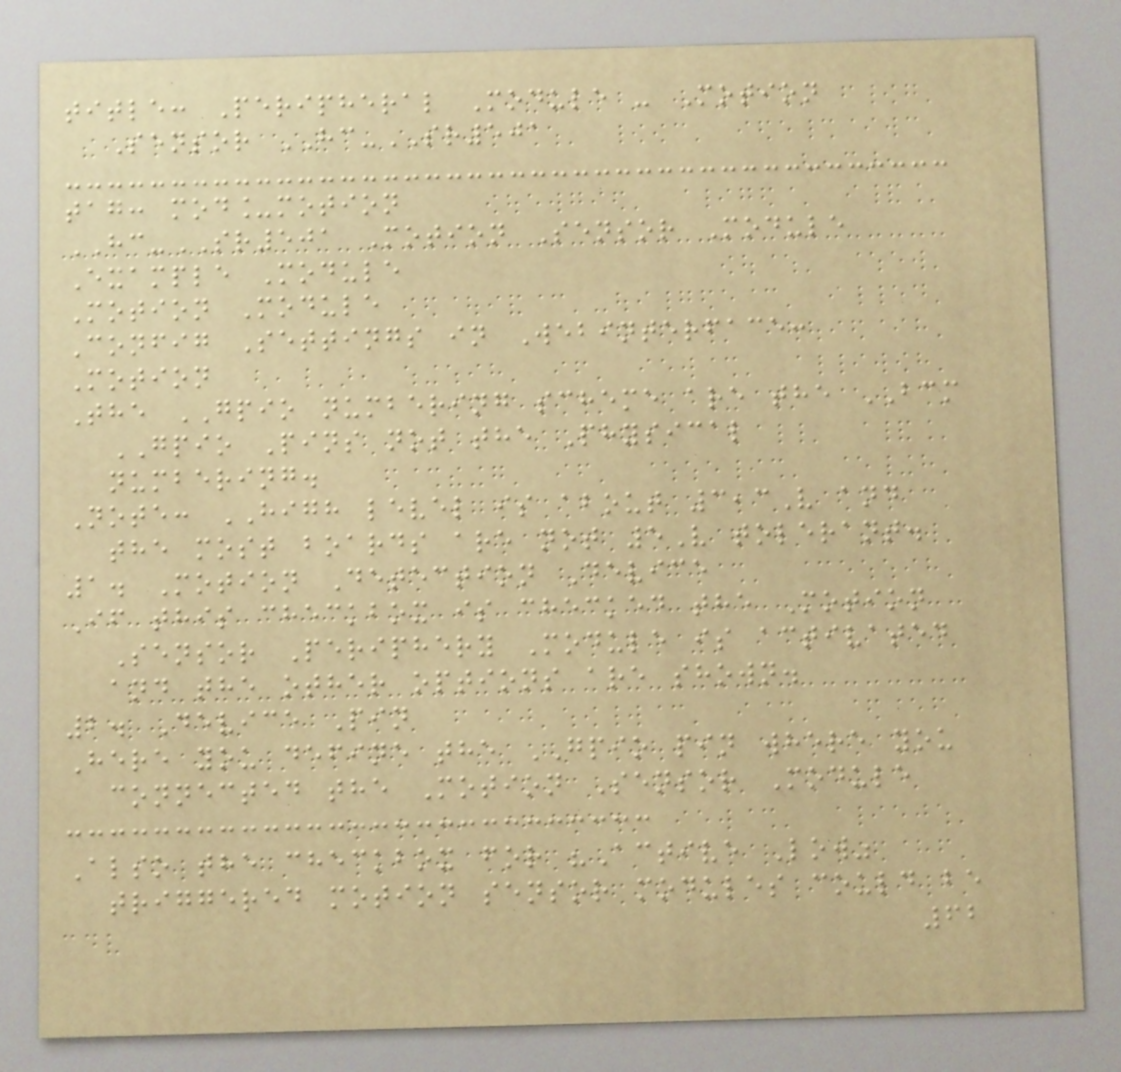title: Peripheral Module - Motion
Sensor HC-SR501
tag: mod_motion
HC-SR501 Motion Sensor Module
Example Module
Motion Module
Config Settings in Webinterface:
Motion
The GPIO numbering scheme are the BCM
GPIO Pins not the Physical
numbering.
Note: HIGH level is about 3,3V and
the most boards are not 5V tolerant.
1. Motion Detection Device
If this checkbox is checked the Motion
Sensor Periphery Module is activated
and the other options are shown.
2. Device Pin
Here you define the GPIO pin where you
connected the Motion Sensor Module
Also the checkbox for "Active Low"
triggered motion sensor modules could be
62
